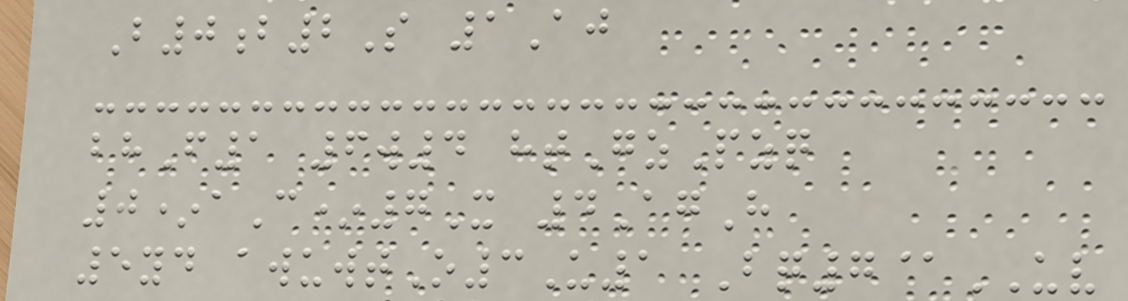B0b2S 1Aj
bhF1 6w4 htGzPzq
0*aC*7X 4AgH
5yd awuwtO3U1 Bq7@UV
